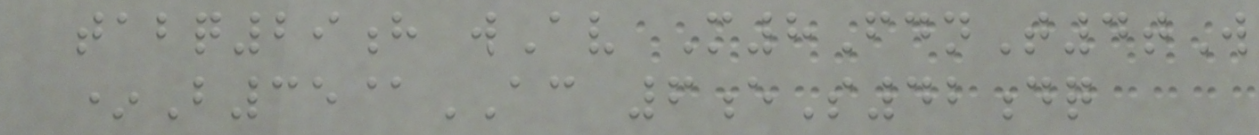tabq29h wAv M8FdnT4tW
*B35@AC 6eS42dq
